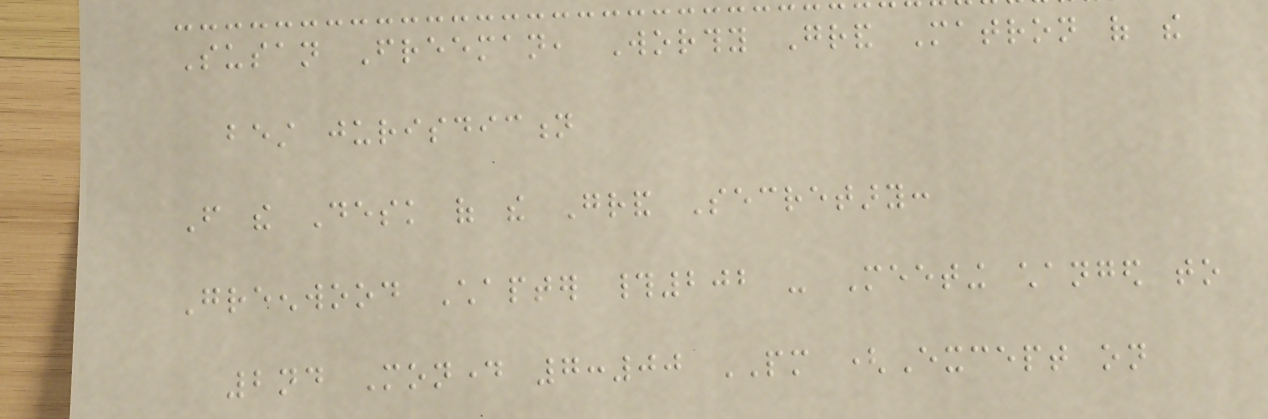Susan Freeman, Worthy Grand Matron of the
best jurisdiction
From the Desk of the Grand Secretary:
Greenwood Chapter #202 - Meeting changed to
2nd Monday 7:00 PM (Except on
